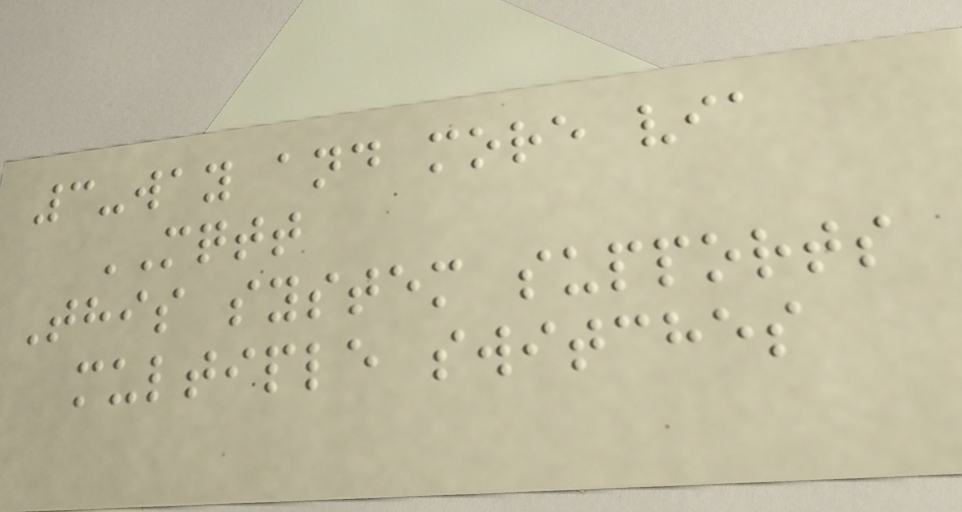3-way and more via
MQTT
This system supports
multiple switches
